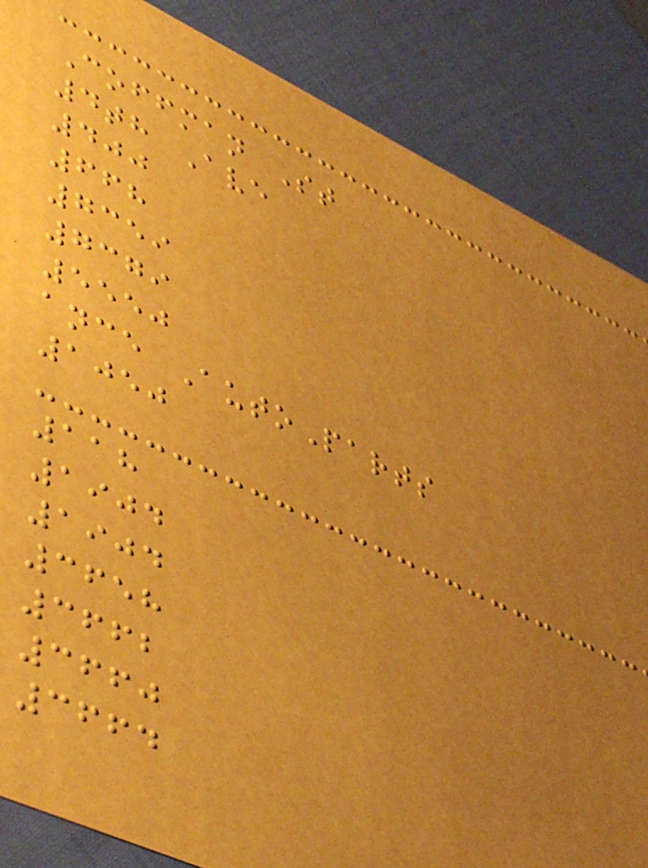Coffman St
4th Ave
400
668
7359
7379
5550
ance AutoParts
1050
118
1904
1904
3658
3662
3660
3664
